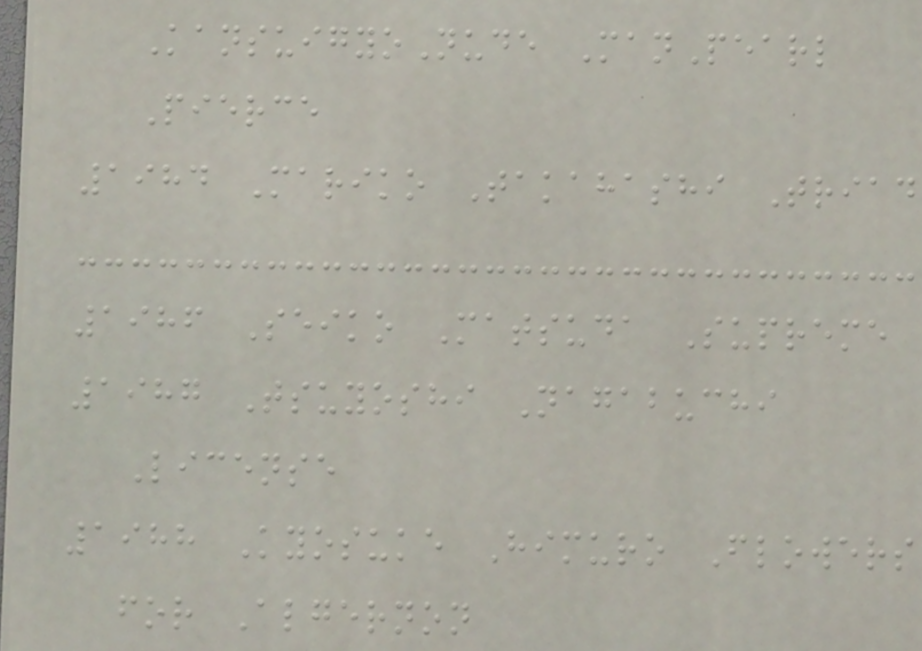KansuigyoNude ManPearl
Pierce
1984 Mariko Takahashi Triad
1986 Seiko Matsuda Supreme
1987 Tsuyoshi Nagabuchi
License
1988 Kyosuke Himuro Flowers
for Algernon
